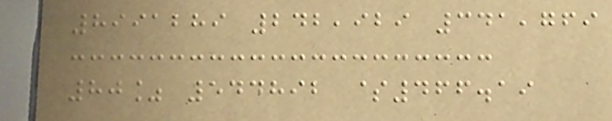8991289 242,929 341,769
80% 544892 $466.19
